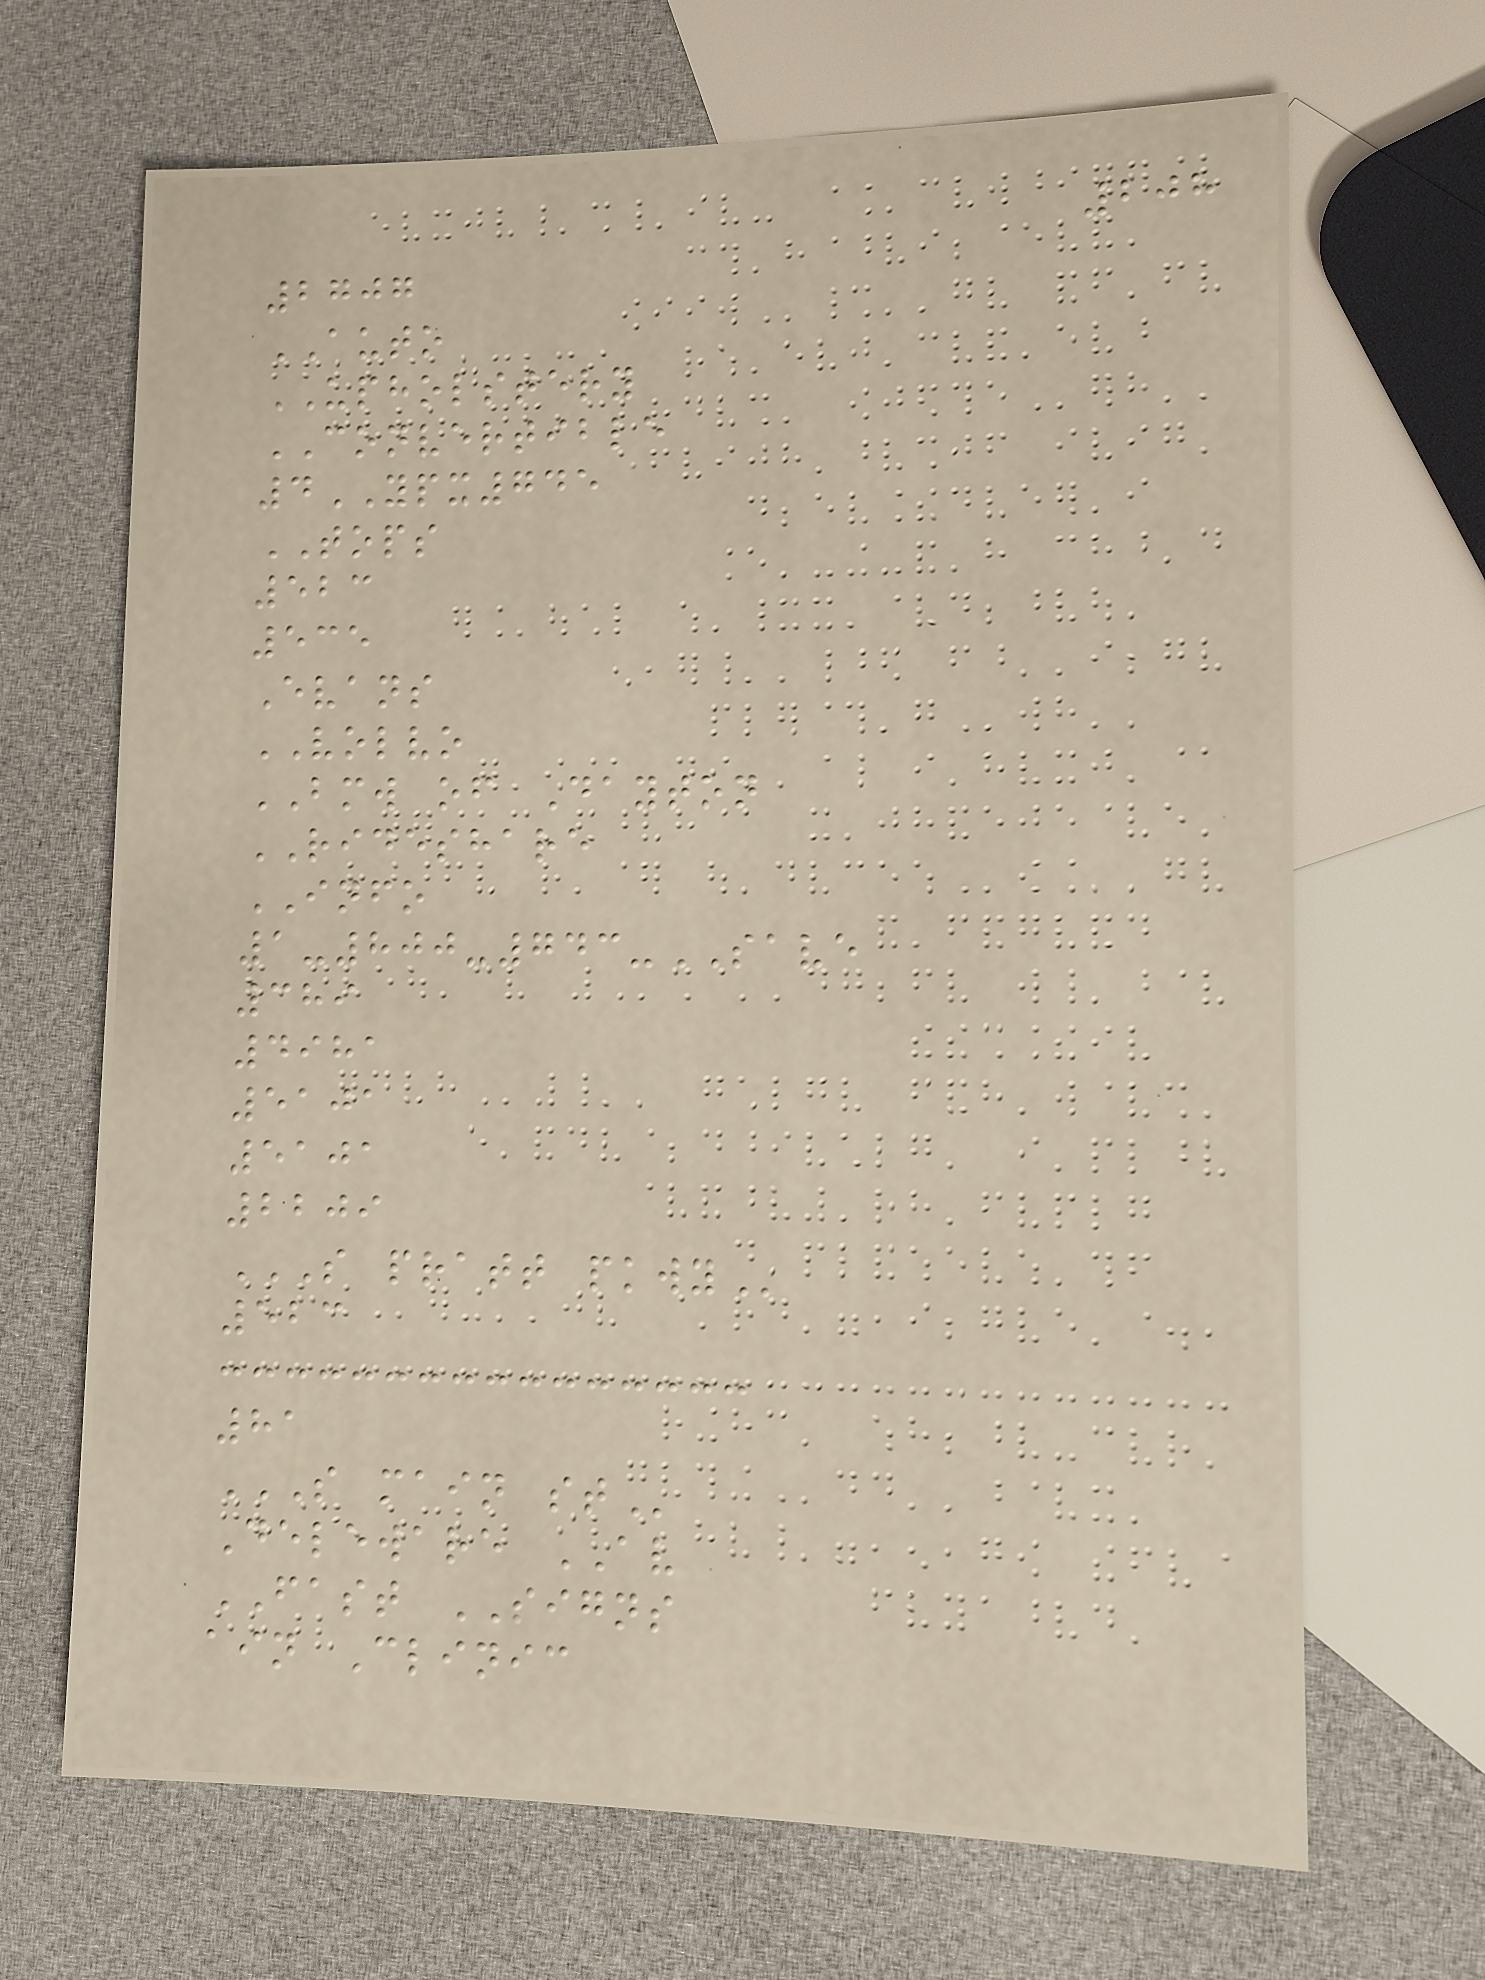208
2707
AUTO
UPHOLSTERY
CONVERTIBLE
4YPX745
TOPS
523
535
Evans
VOLVO
BMW of Dayton
RIDESHARE
INFO
1-800-743-SAVE
389
4981
5101
5101
2209
S PRATT PKWY
523
81
S MAIN ST
Deleware AV
FAST SIGNS
ain Clinic
